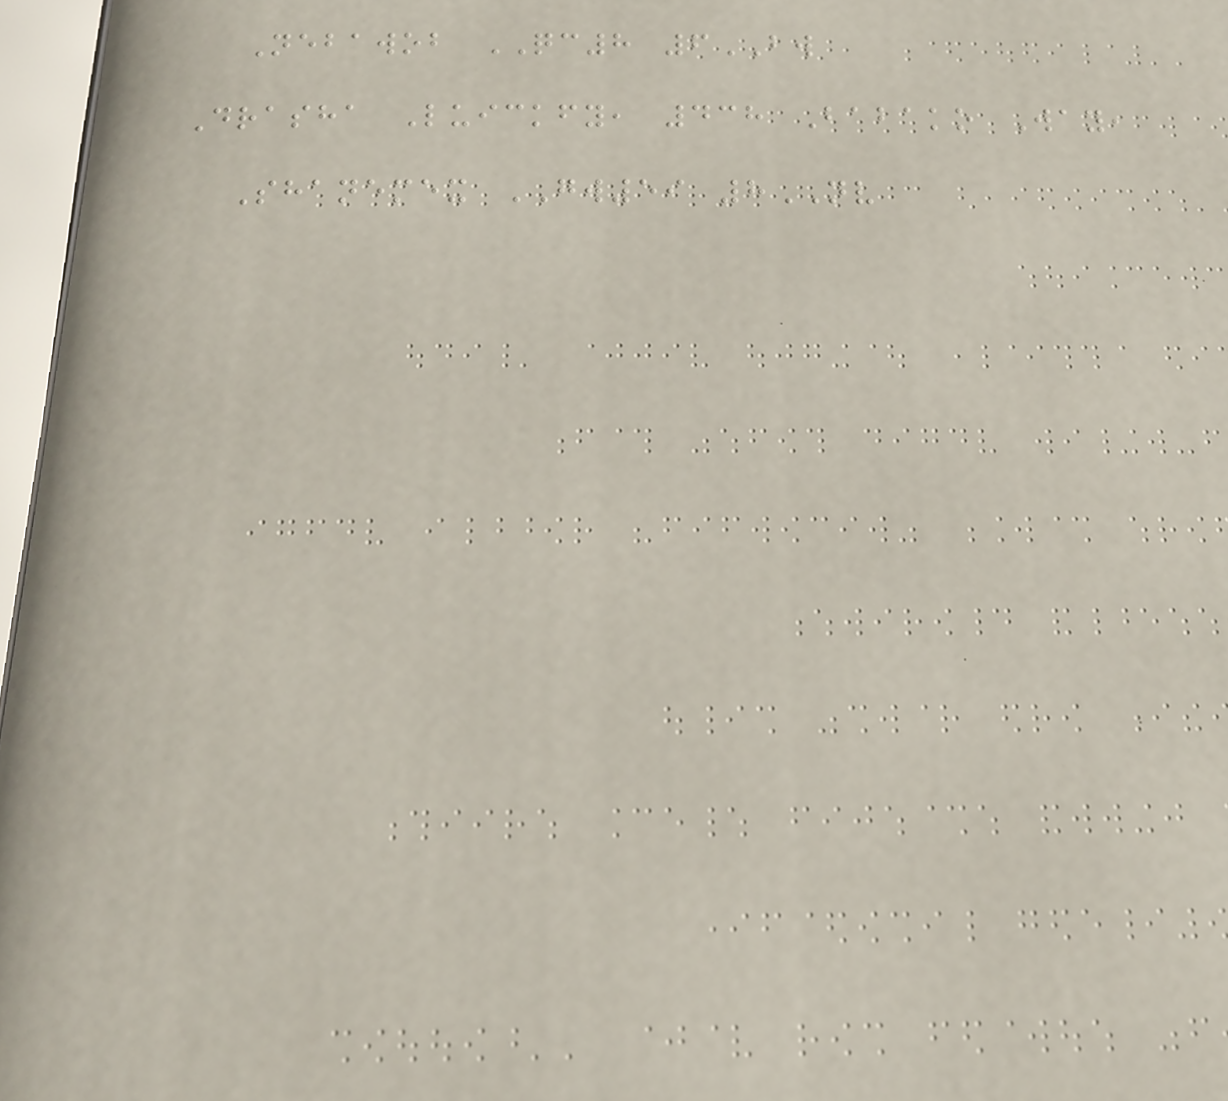Nebawob QC8 6BW
Drasha Luickfy, 438 Babako Way,
Shanemex GW59 8NV
